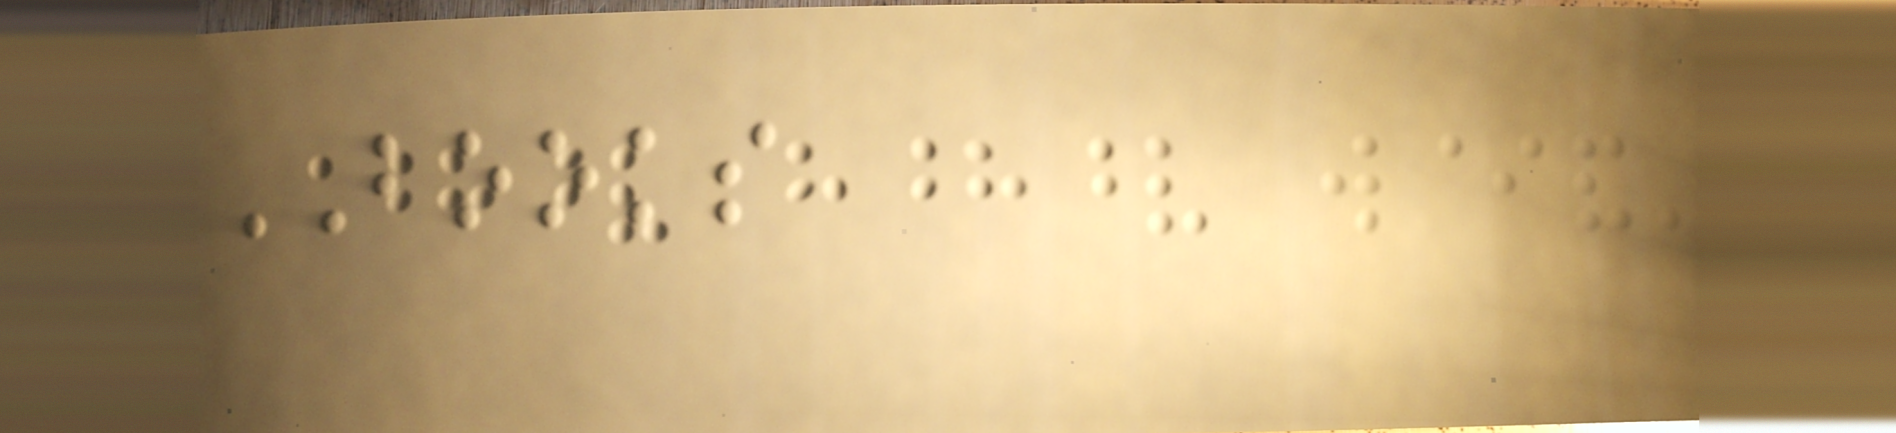BOOKS
